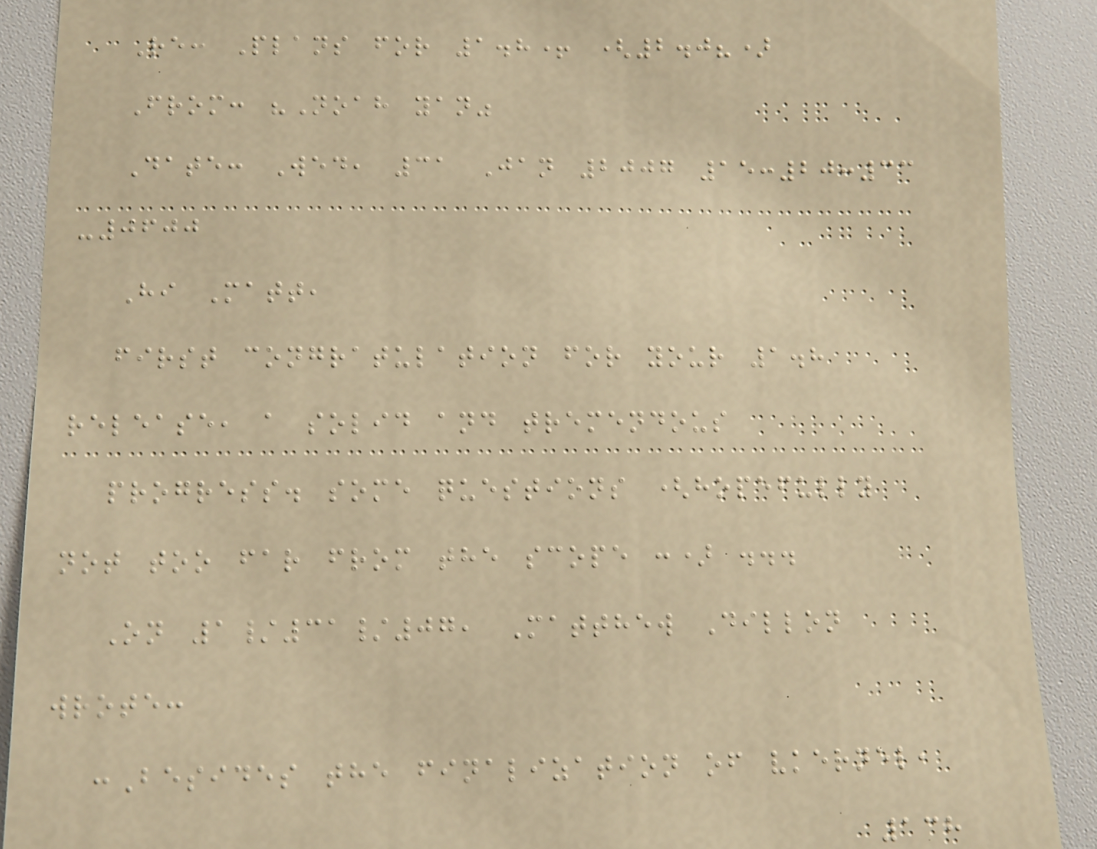Re: Plans for 1.8+ (2.0?)
From: "Noah yan"
Date: Wed, 31 Jan 2007 15:20:33
-0600
Hi Matt,
first congratulation for your 1.8
release, a solid and tremendous
progress. some questions (hopefully
not too far from the scope :) ...
On 1/31/07, Matthew Dillon
wrote:
:Besides the finalization of vkernel,
138
